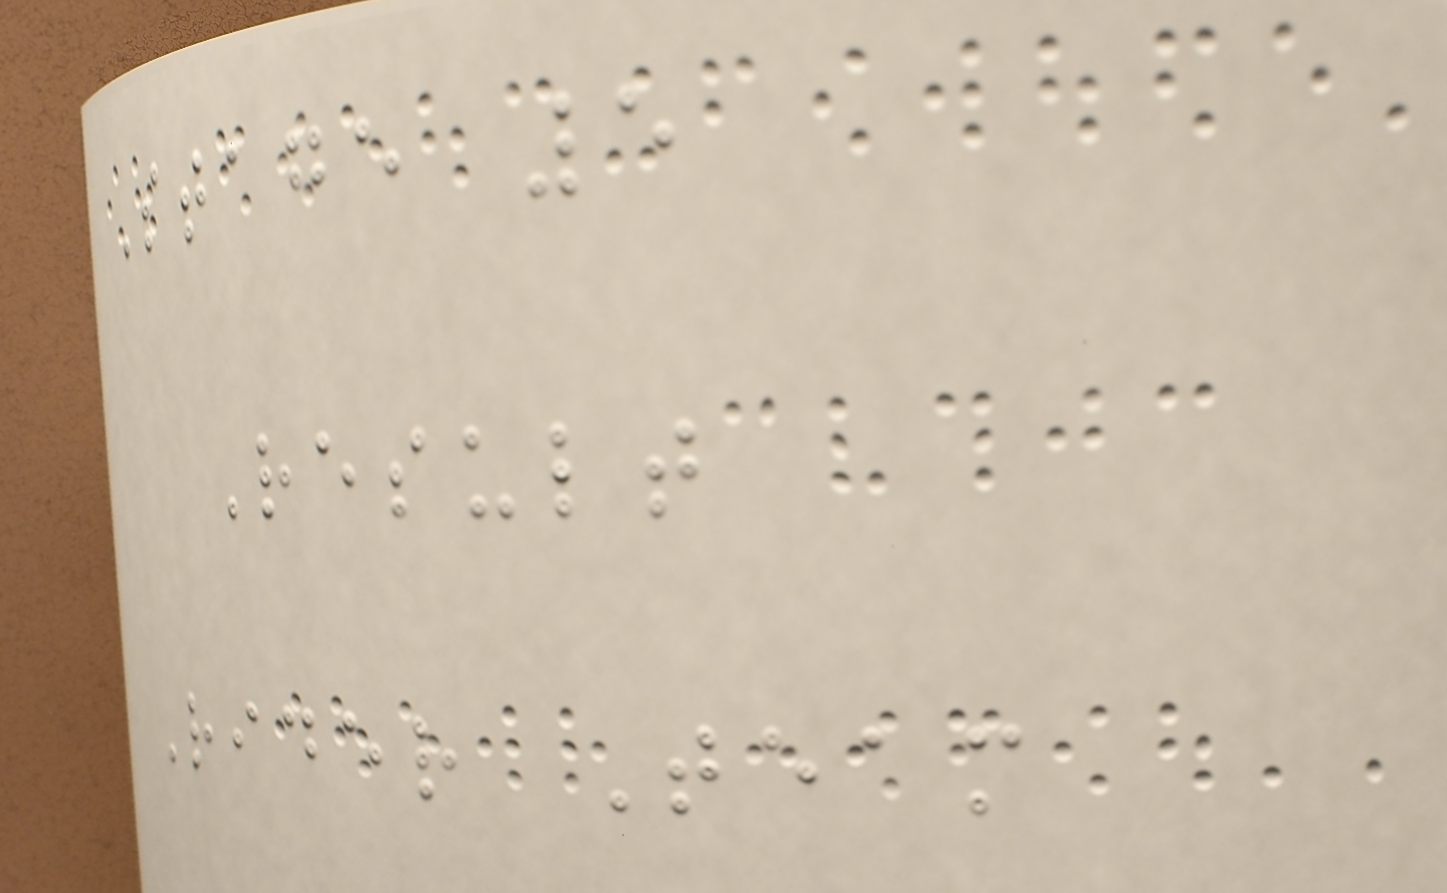Stage 5
Result
Rider Team
